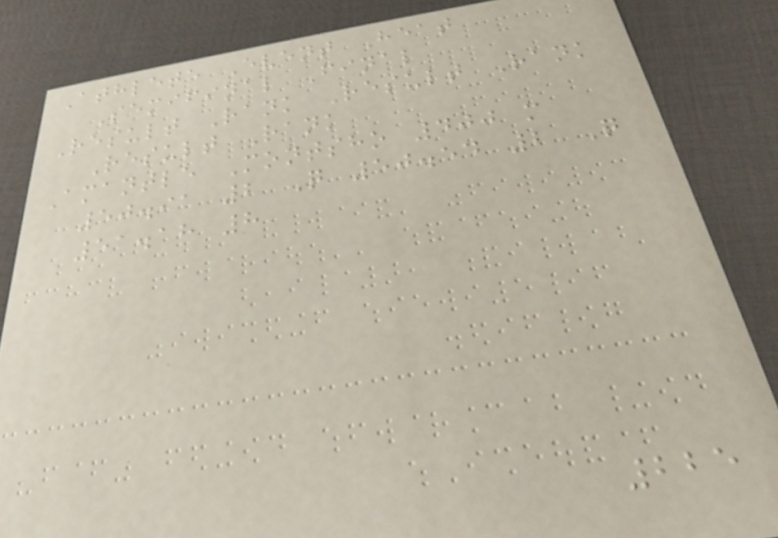Athlete Event Heat
Semifinal Final
Result Rank Result Rank
Result Rank
Amantle Montsho 400 m
50.91 2 Q 50.54 2 Q
51.18 8
225
